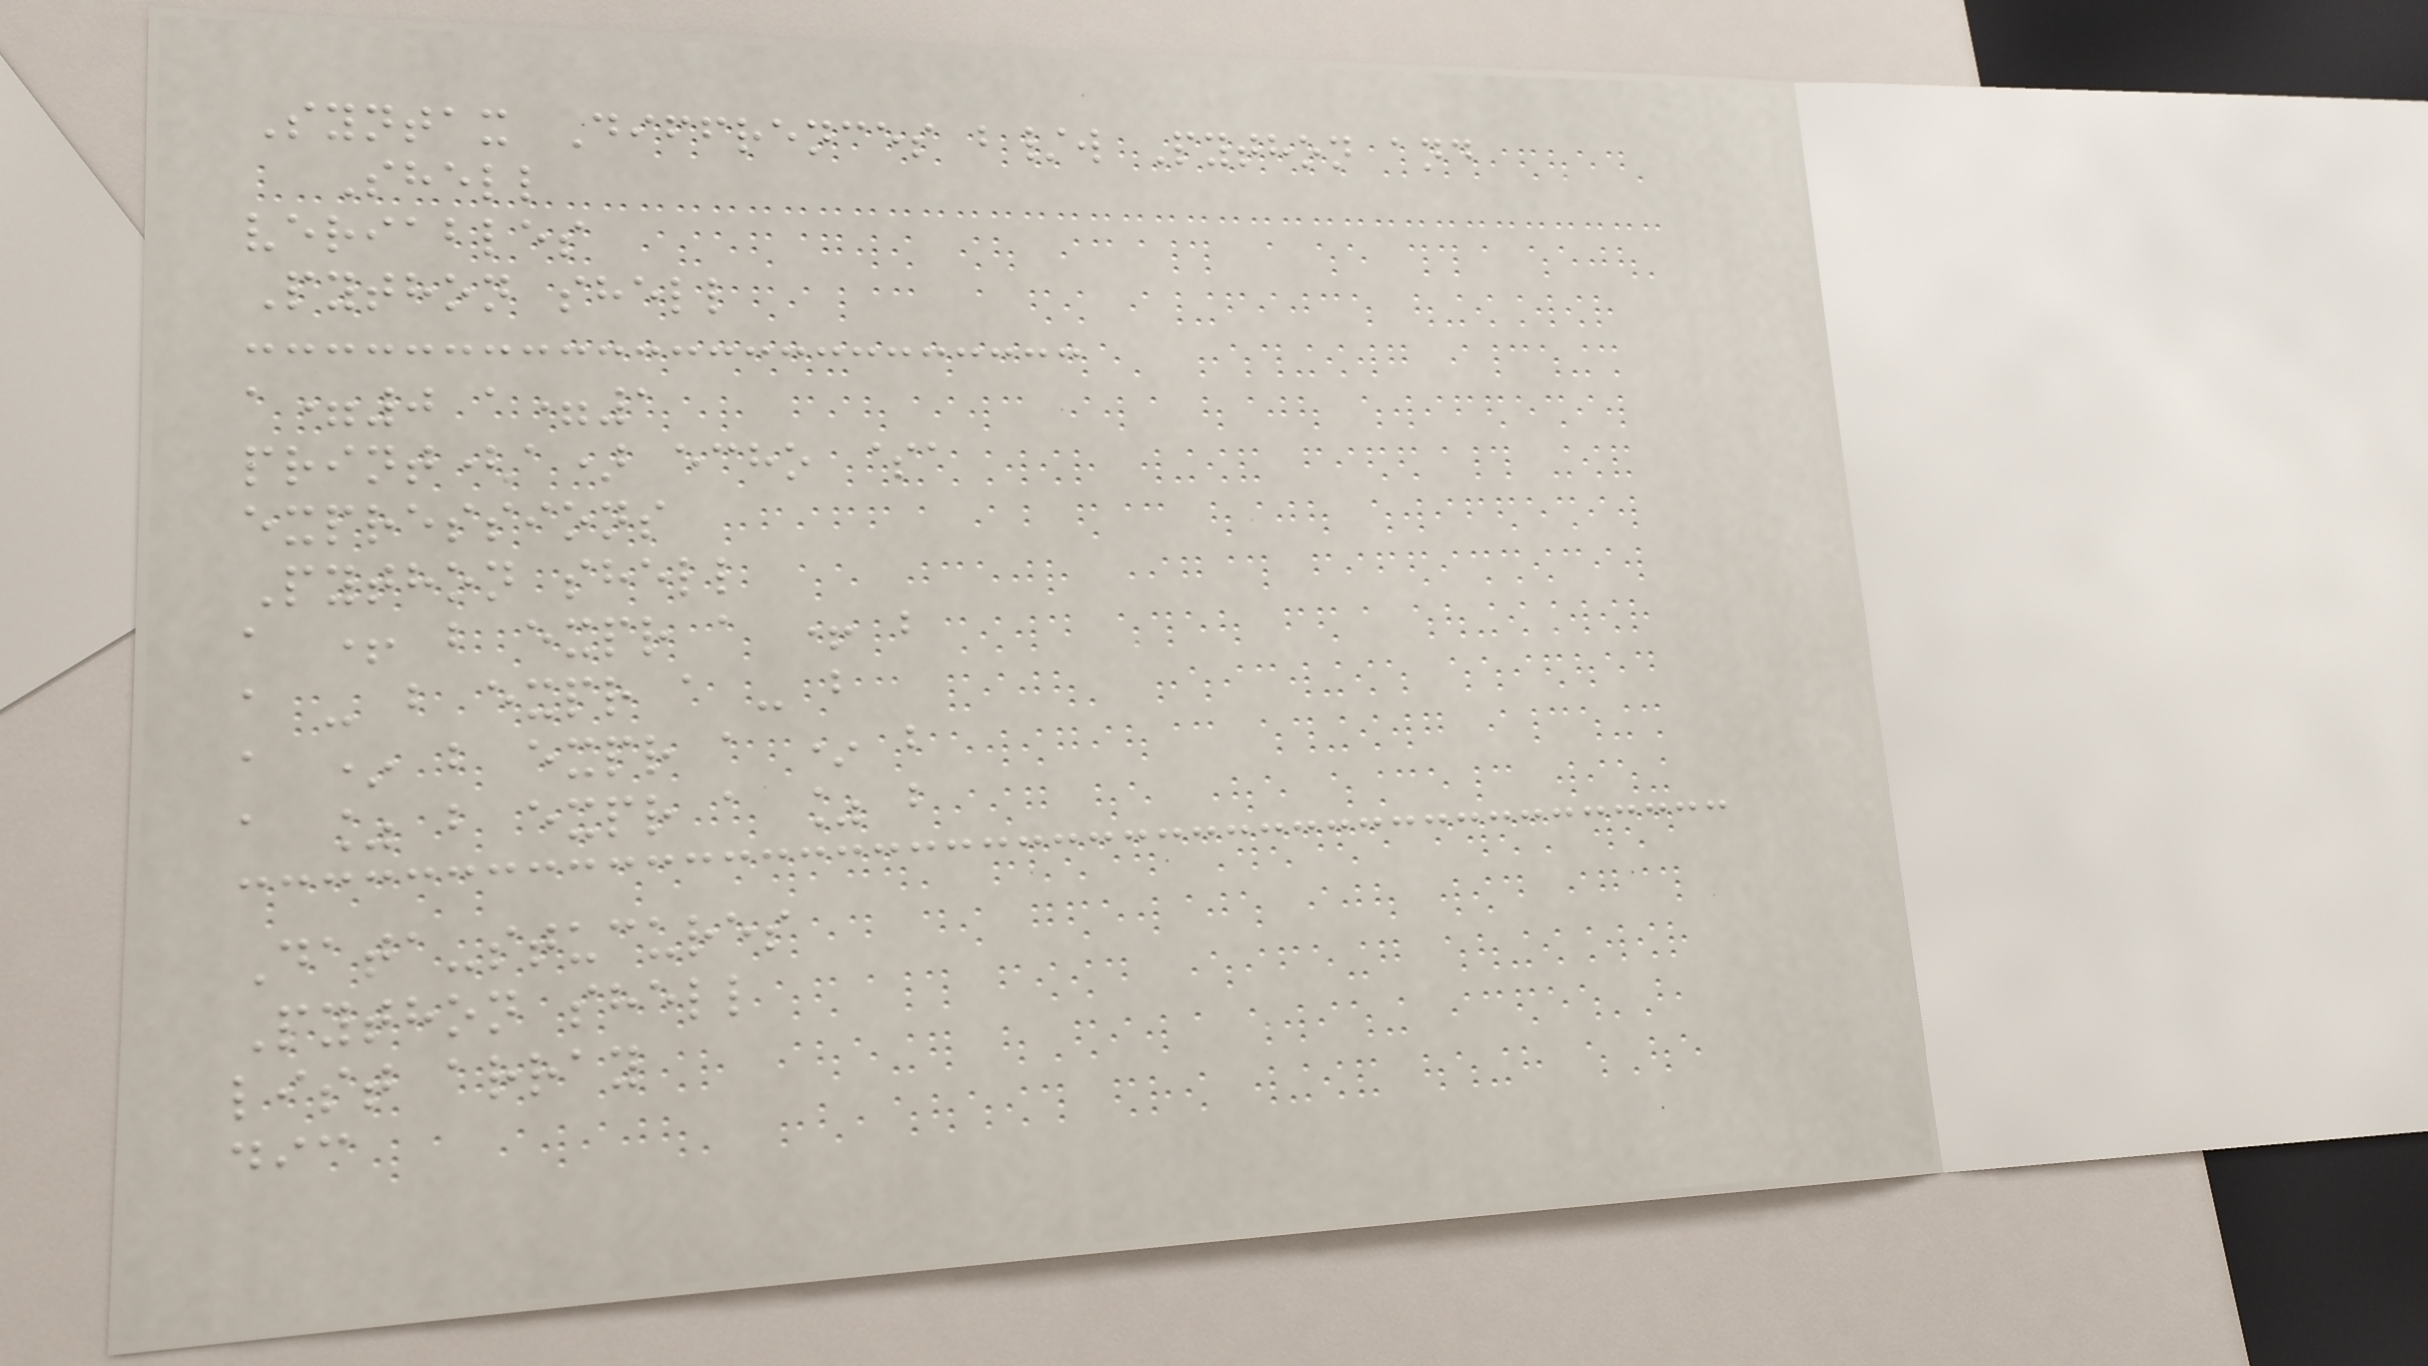Syntax Diffrences b/w Python and
Shell
veriables
Python shell
a=0 a=1
print(a) echo $a
expressions
Python shell
a + b expr a + b
a - b expr a - b
a * b expr a * b
a % b expr a % b
Data-stucures
Python shell
list array
dic
